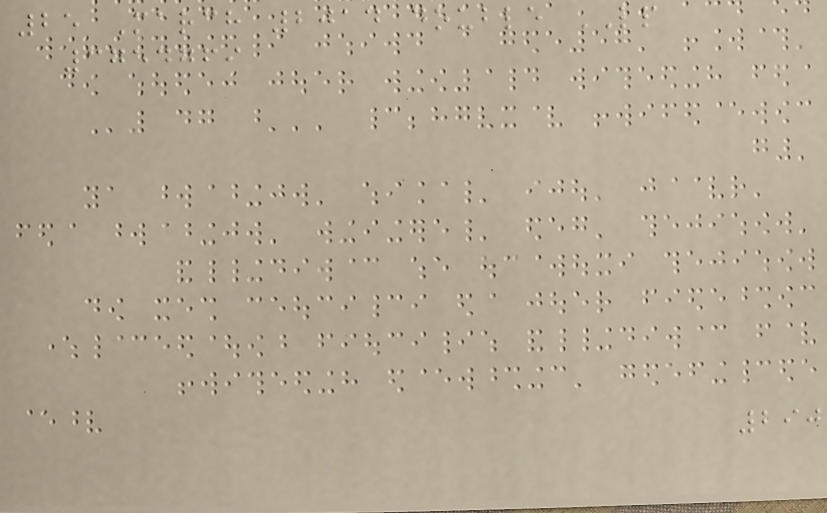25 March 2014 double LP
3754769
290
